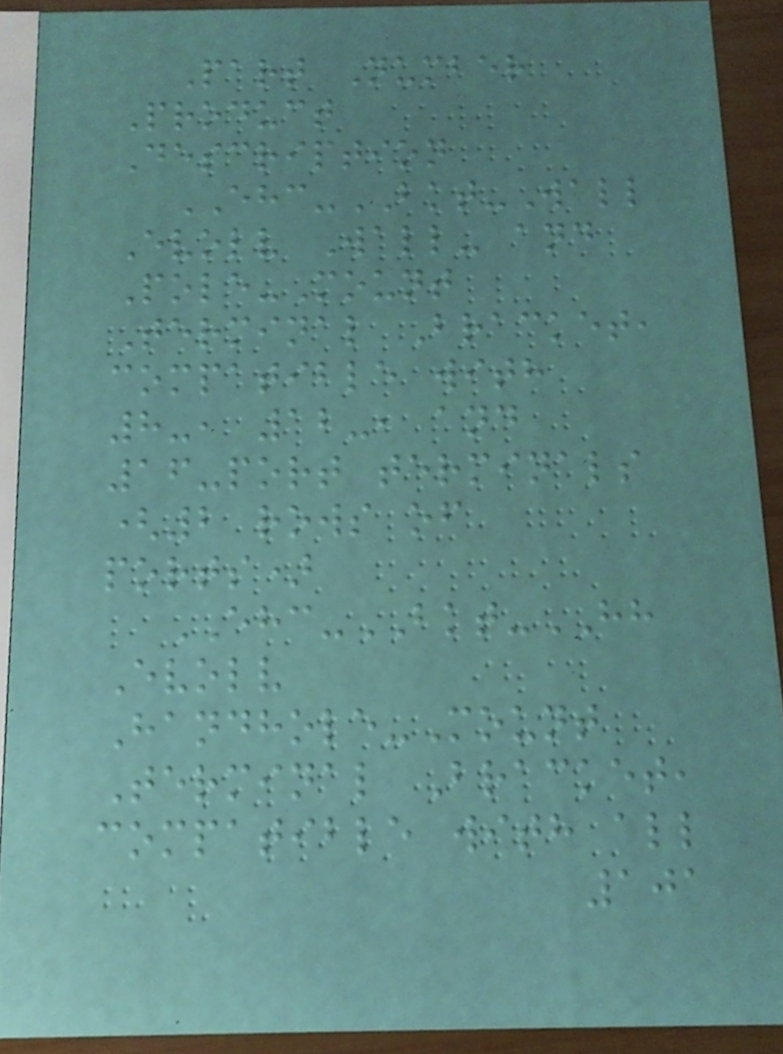Part Number
Product
Description
EHC-BKT-Wall
Evolv Wall- and
Pole-Mount
Terminal Bracket,
compatible with
8-, 12-, and
16-port terminals
(2 rows of
ports)
EHC-BKT-HH
Evolv
Handhole-Mount
Terminal Bracket,
compatible with all
101
